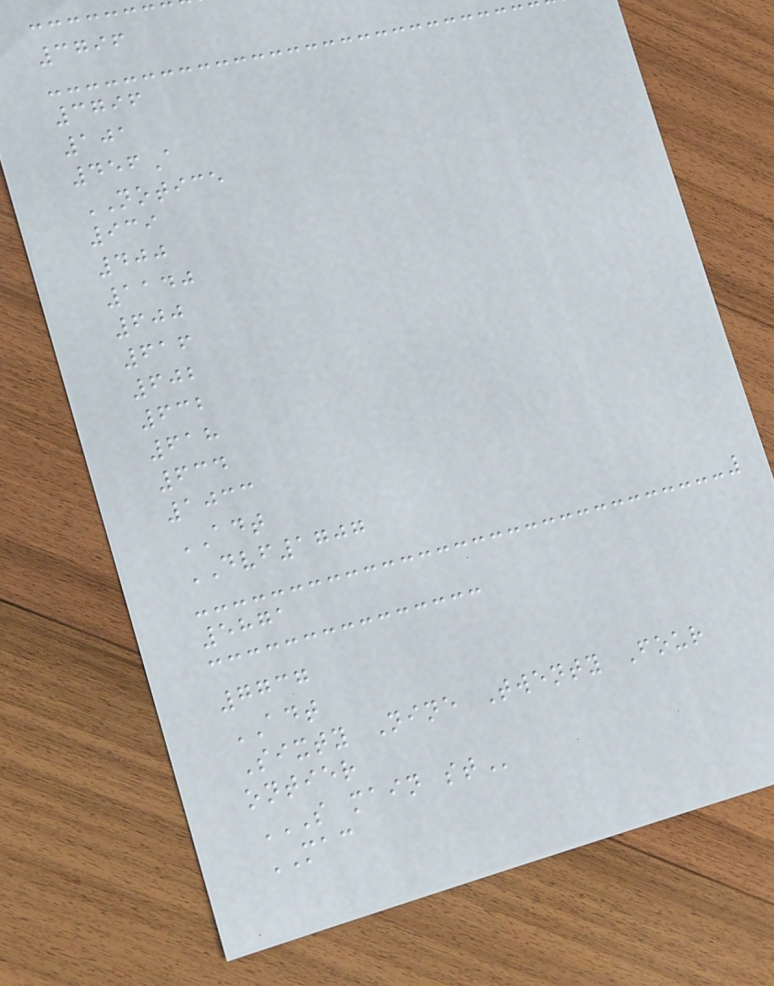3796
3796
101
456A
NOTICE
939
400
1140
600
616
602
632
618
634
1033
ADT
DVF1707
5871
7737
ADT
Sixty Nine Twenty Four
ontier
S MAIN ST
MAC
